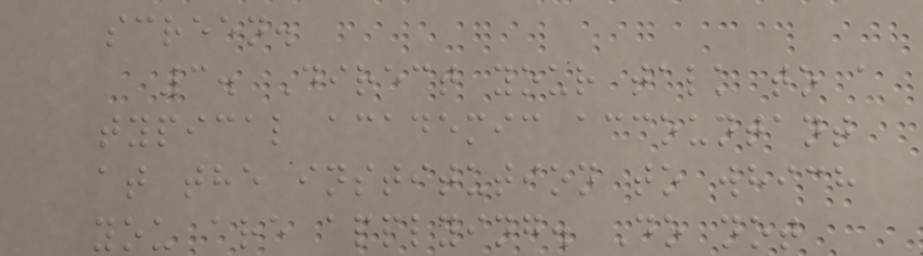screen.
3. Direct your talk to a
typical academic accountant
at the institution to which
you are applying. Do not
